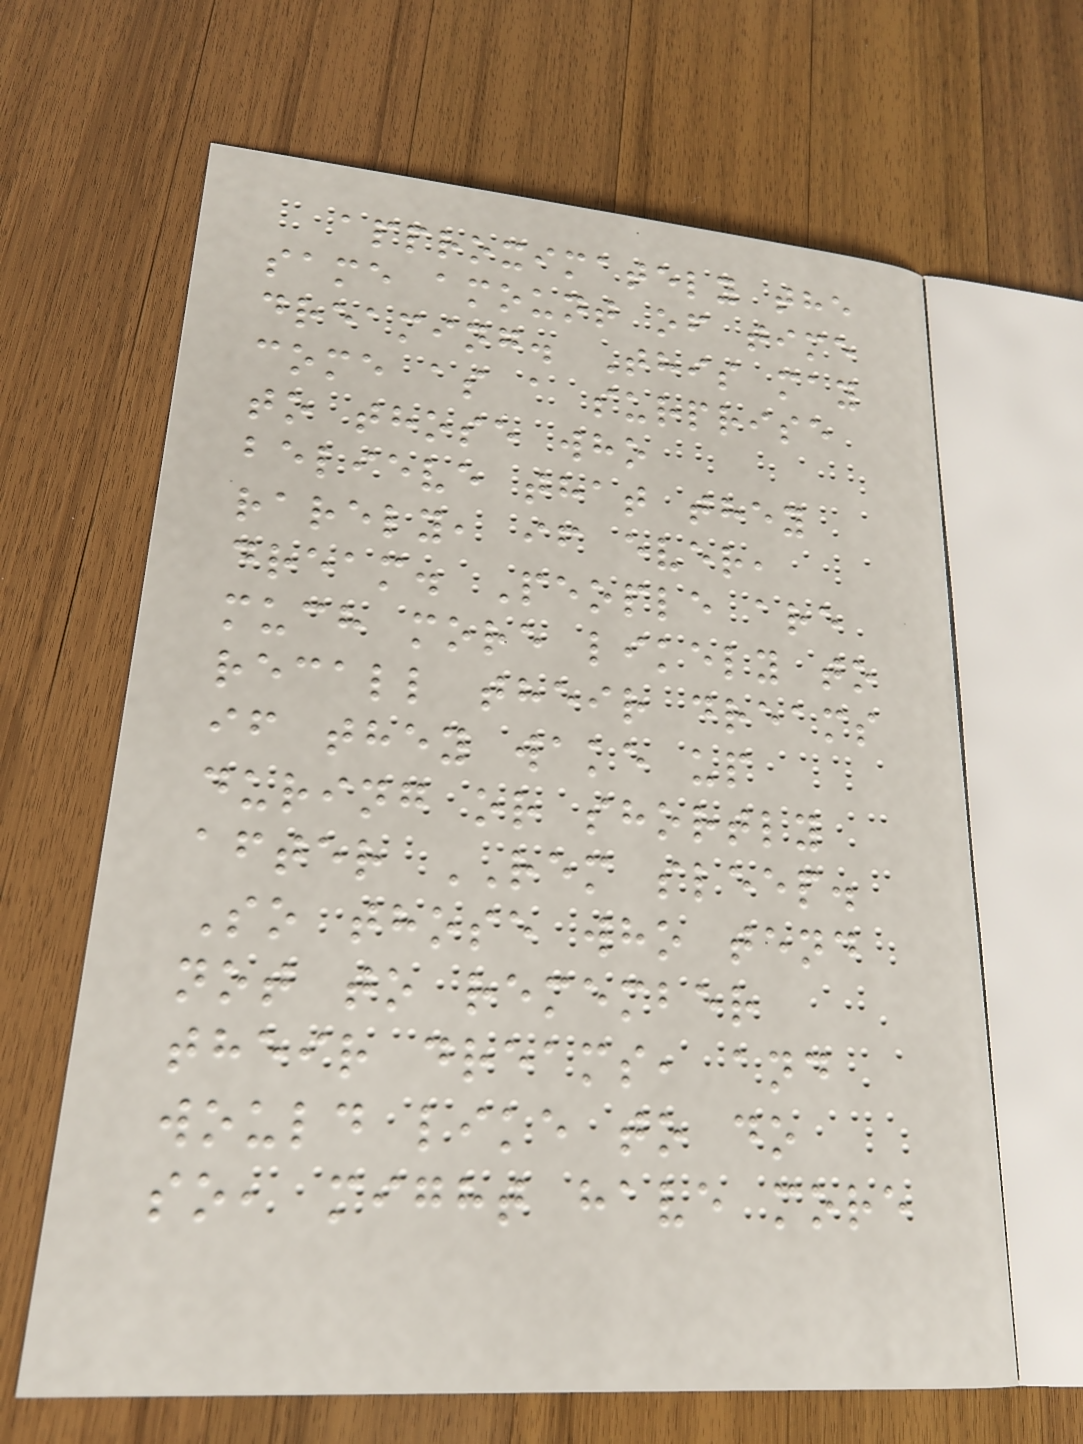approximately the
same amount of time
dreaming. This may
come as a surprise
to those who
believe that they
rarely, if ever,
dream. People are
much more likely to
recall their dreams
if they wake up
during or shortly
after REM sleep.
So those who tend
not to remember
their dreams, and
would like to do
so, might have more
